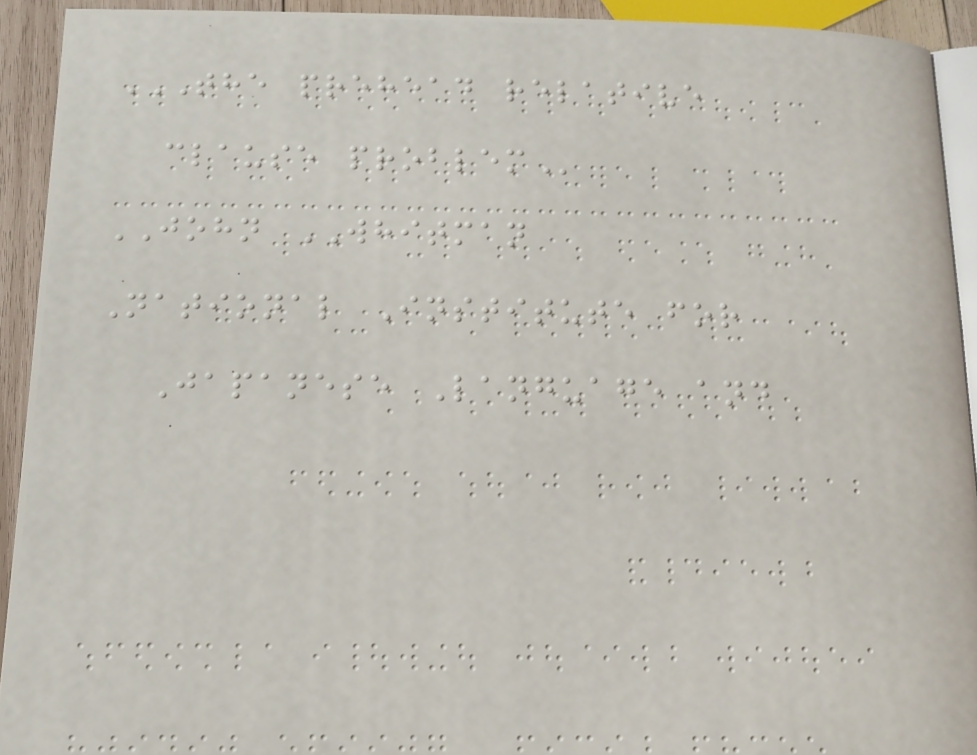THE PREHEAD RELATIVE
CLAUSE PROBLEM
JOHN WHITMAN
National Institute for
Japanese Language and
